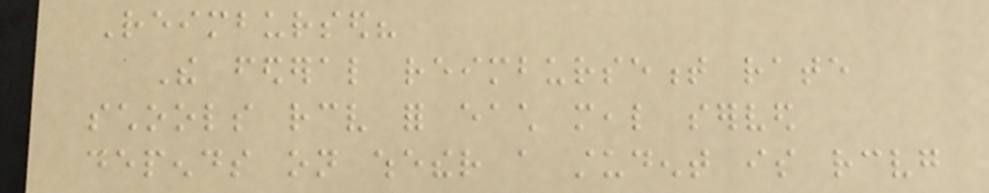Reimbursed?
The federal reimbursement rate
schools receive for each meal served
depends on whether a student is receiving
